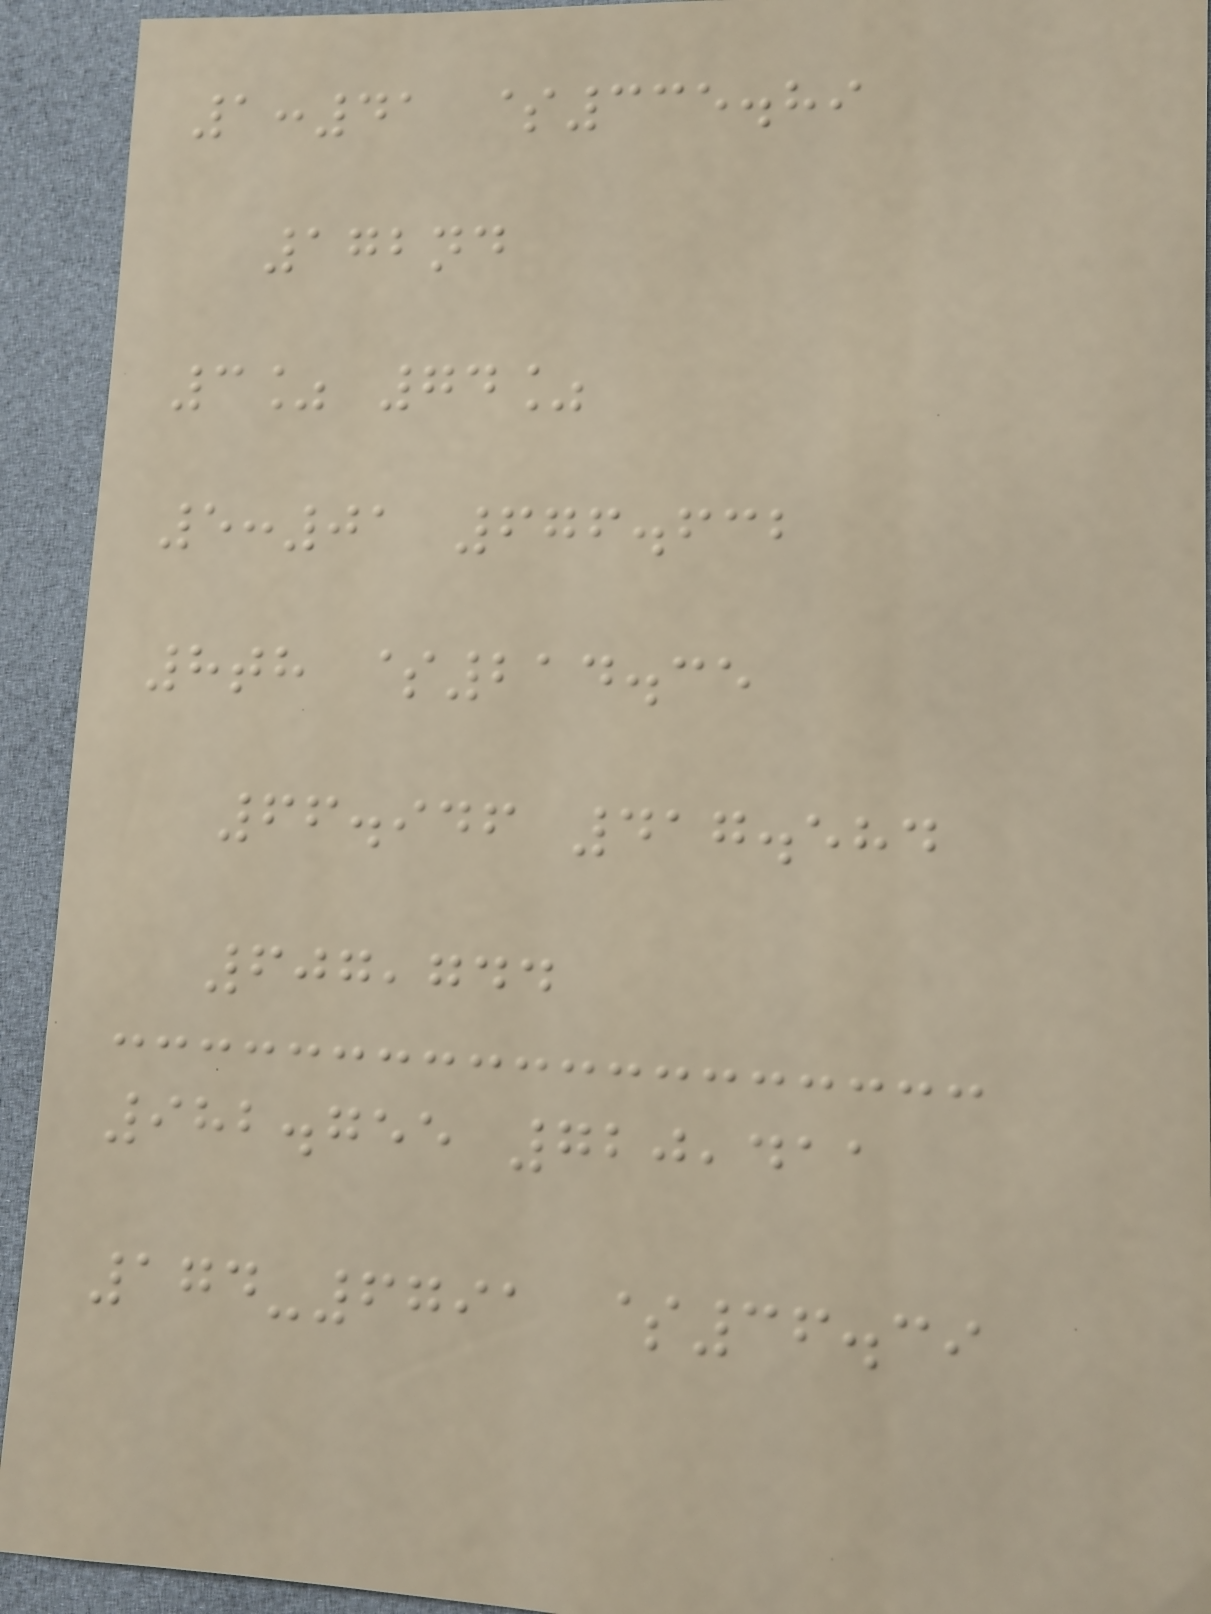1:41 $335.89
172nd
3% 74%
5:01 676.632
8th $214.35
66.946 417.584
607,744
982.755 720,411
174-6791 $36.39
